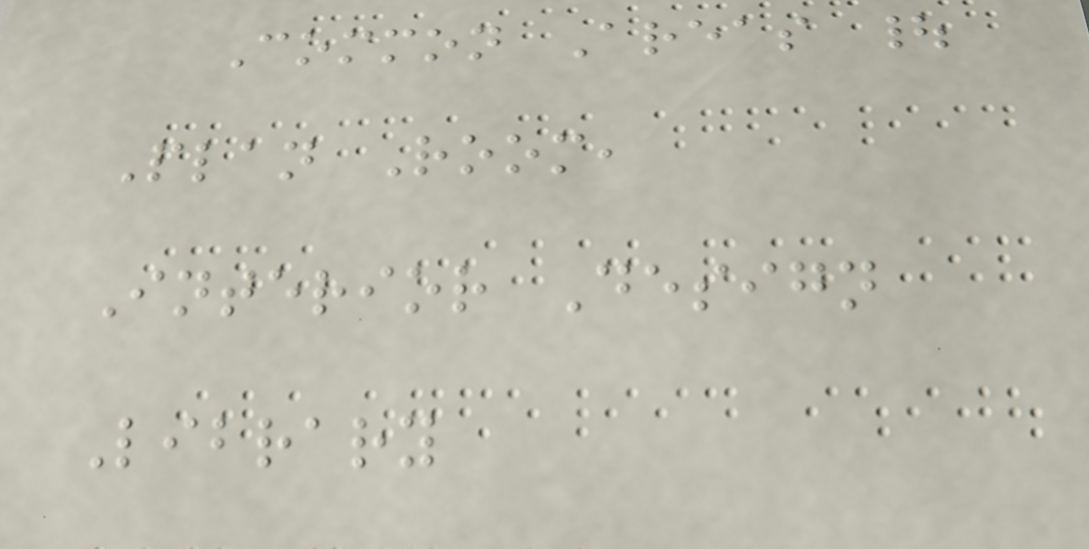Common Areas |
Plan Room,
Interior Design
Library
